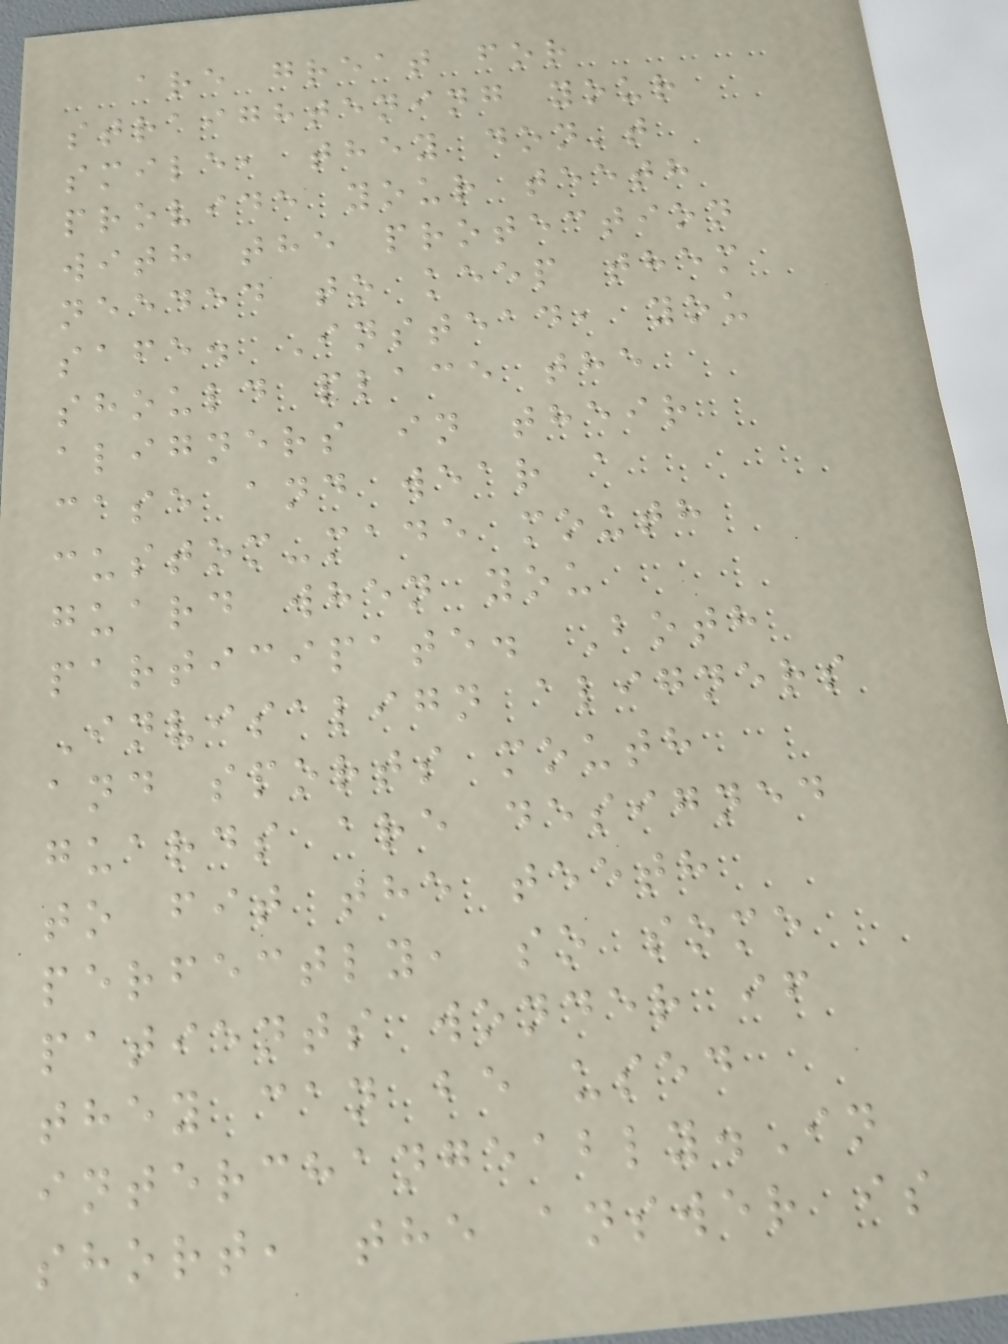are great for
straightening your
smile, they don't
provide your teeth
with the protection
needed to keep them
safe. Instead, you
should place the
aligners in their
case and wear a
custom-made mouth
guard when you
participate. Both
Invisalign aligners
and sports mouth
guards are designed
to fit the teeth
perfectly, so some
patients wonder if
they can be used
interchangeably.In
short, the answer is
